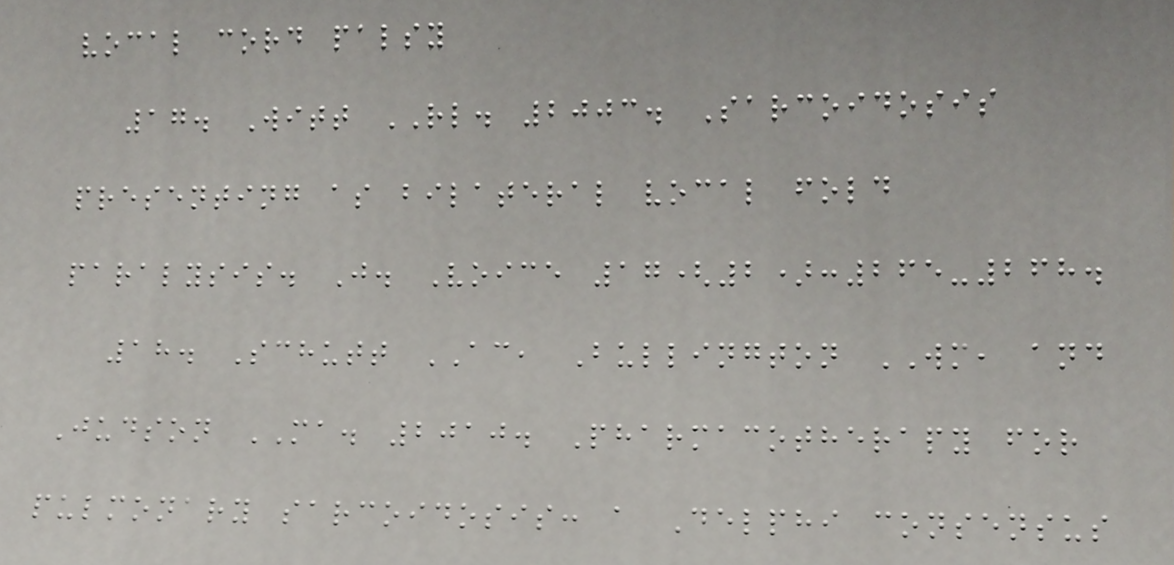vocal cord palsy
17. Witt RL. 2003. Sarcoidosis
presenting as bilateral vocal fold
paralysis. J. Voice 17(2):265-268.
18. Schutt AC, Bullington WM, and
Judson MA. 2010. Pharmacotherapy for
pulmonary sarcoidosis: a Delphi consensus
